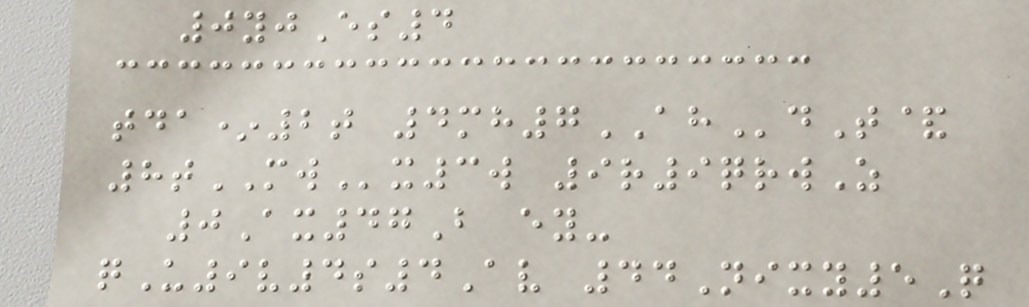0yjEs4
tda*2t 4mh7AHdT&
8tMWx3w 9r9qrwZ
0Ax47B ey-
qU9v4s4Av 44Nixy5Q
